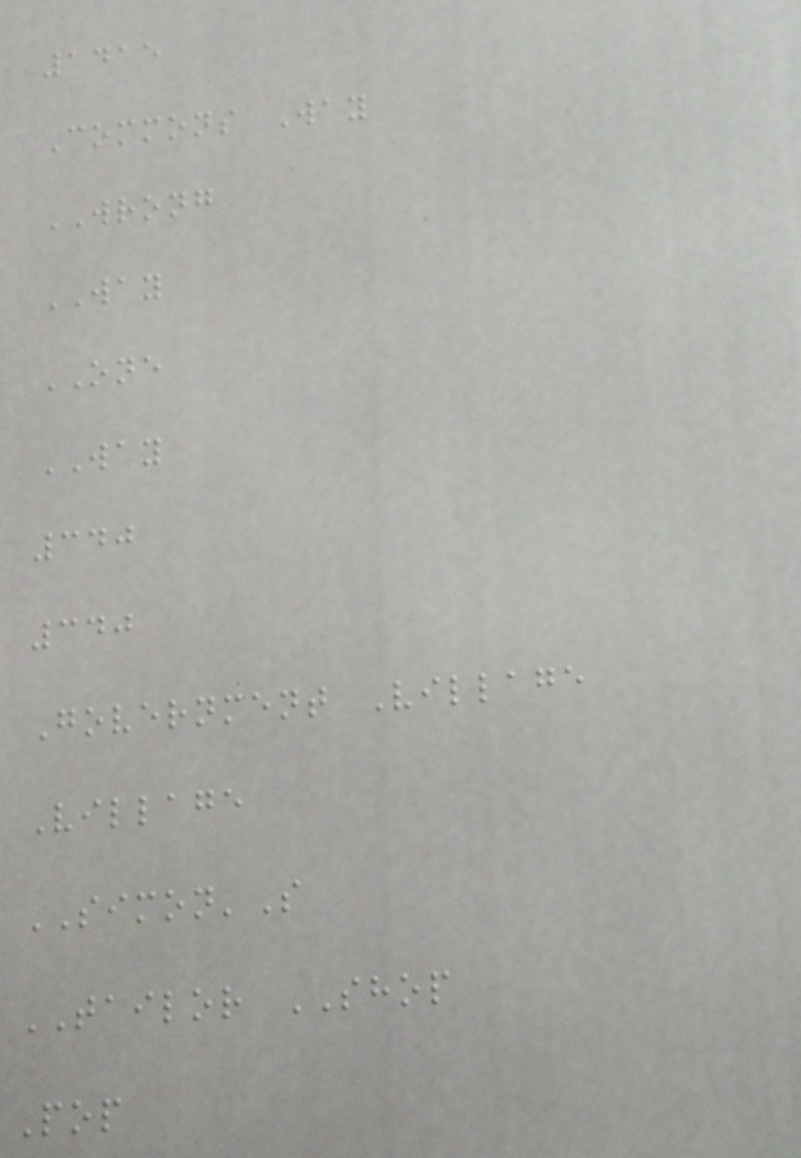1415
Commons Way
WRONG
WAY
ONE
WAY
340
340
Government Village
Village
SIMON'S
TAILOR SHOP
Pop
